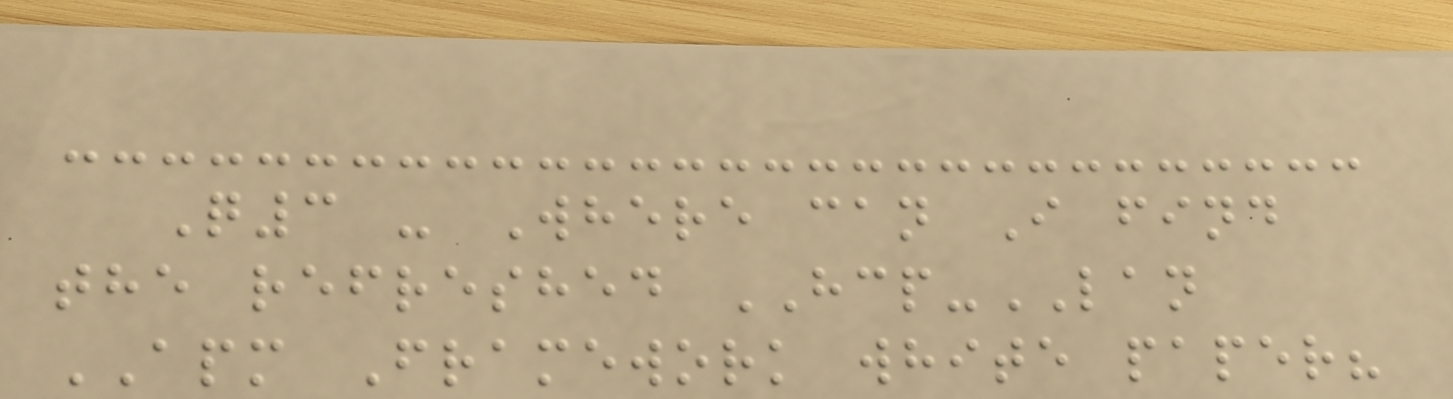Q3 - Where can I find
the refreshed HCP-LAN
APM Framework white paper?
